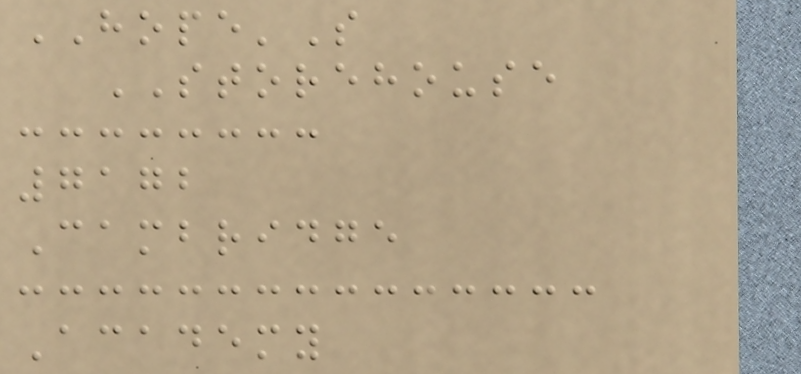HOPE'S
STOREHOUSE
7172
Cambridge
Academy
